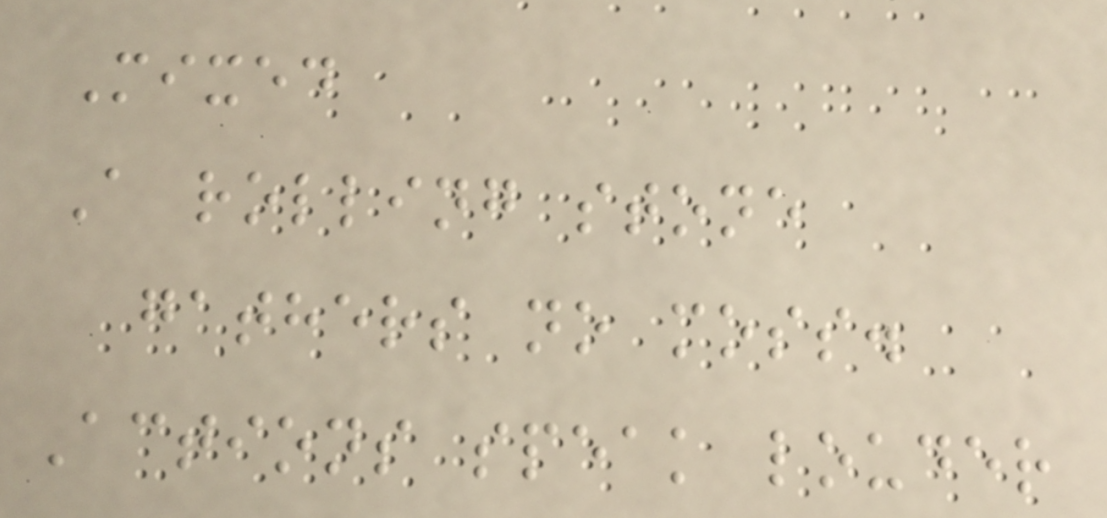Mixed
A rolling stone
gathers no moss.
Actions speak louder
